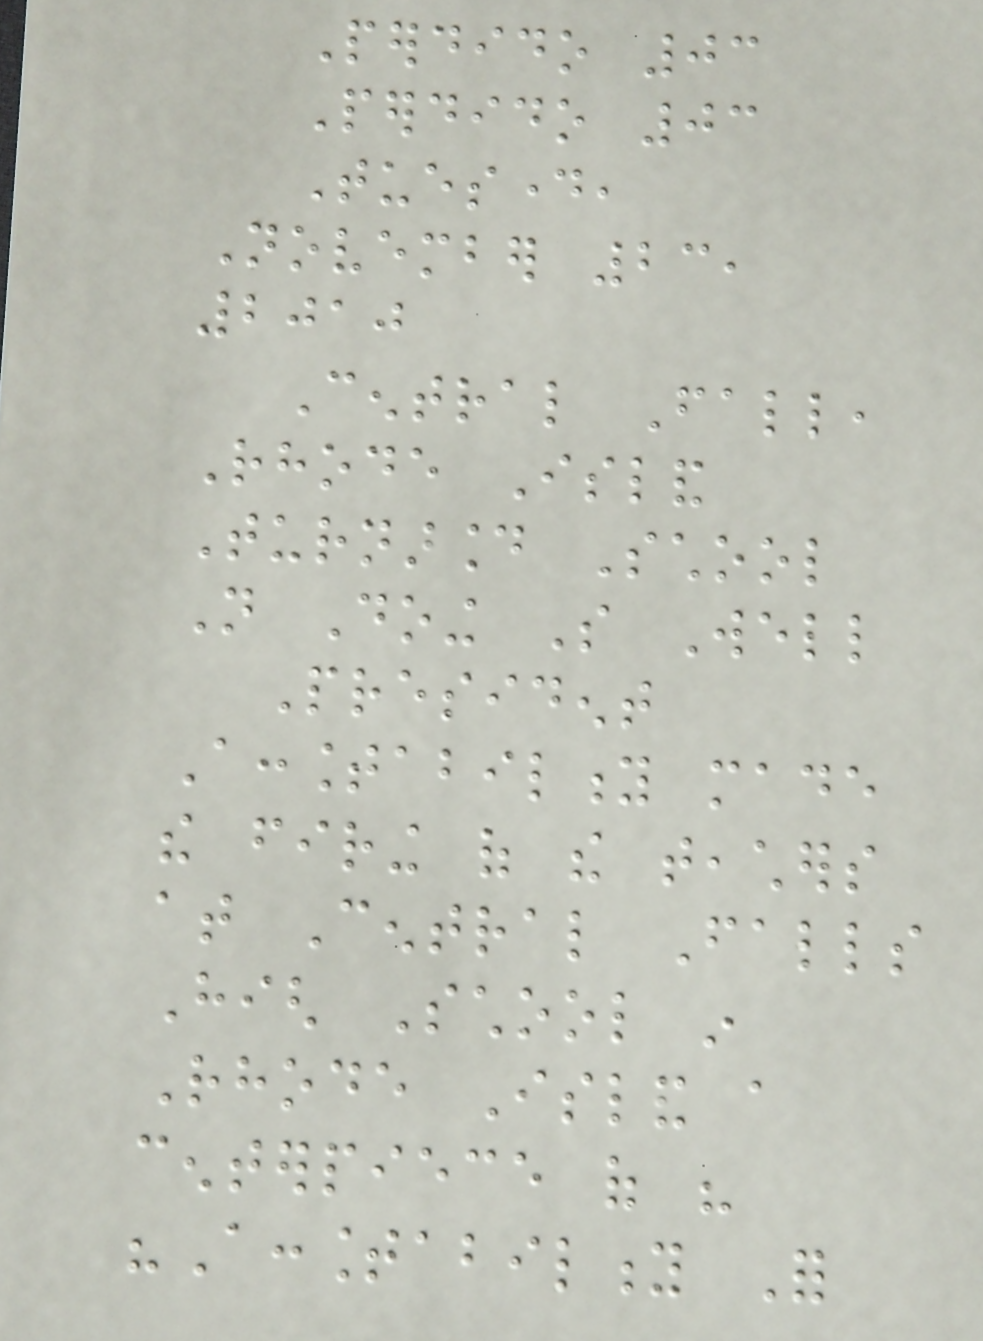Perdido 03
Perdido 03
Tuesday,
November 23,
2010
Central Fall,
Rhode Island
Turnaround School
Not Doing So Well
President
Accountability made
the firing of the teachers
at Central Falls
High School in
Rhode Island a
centerpiece of his
"Accountability For
